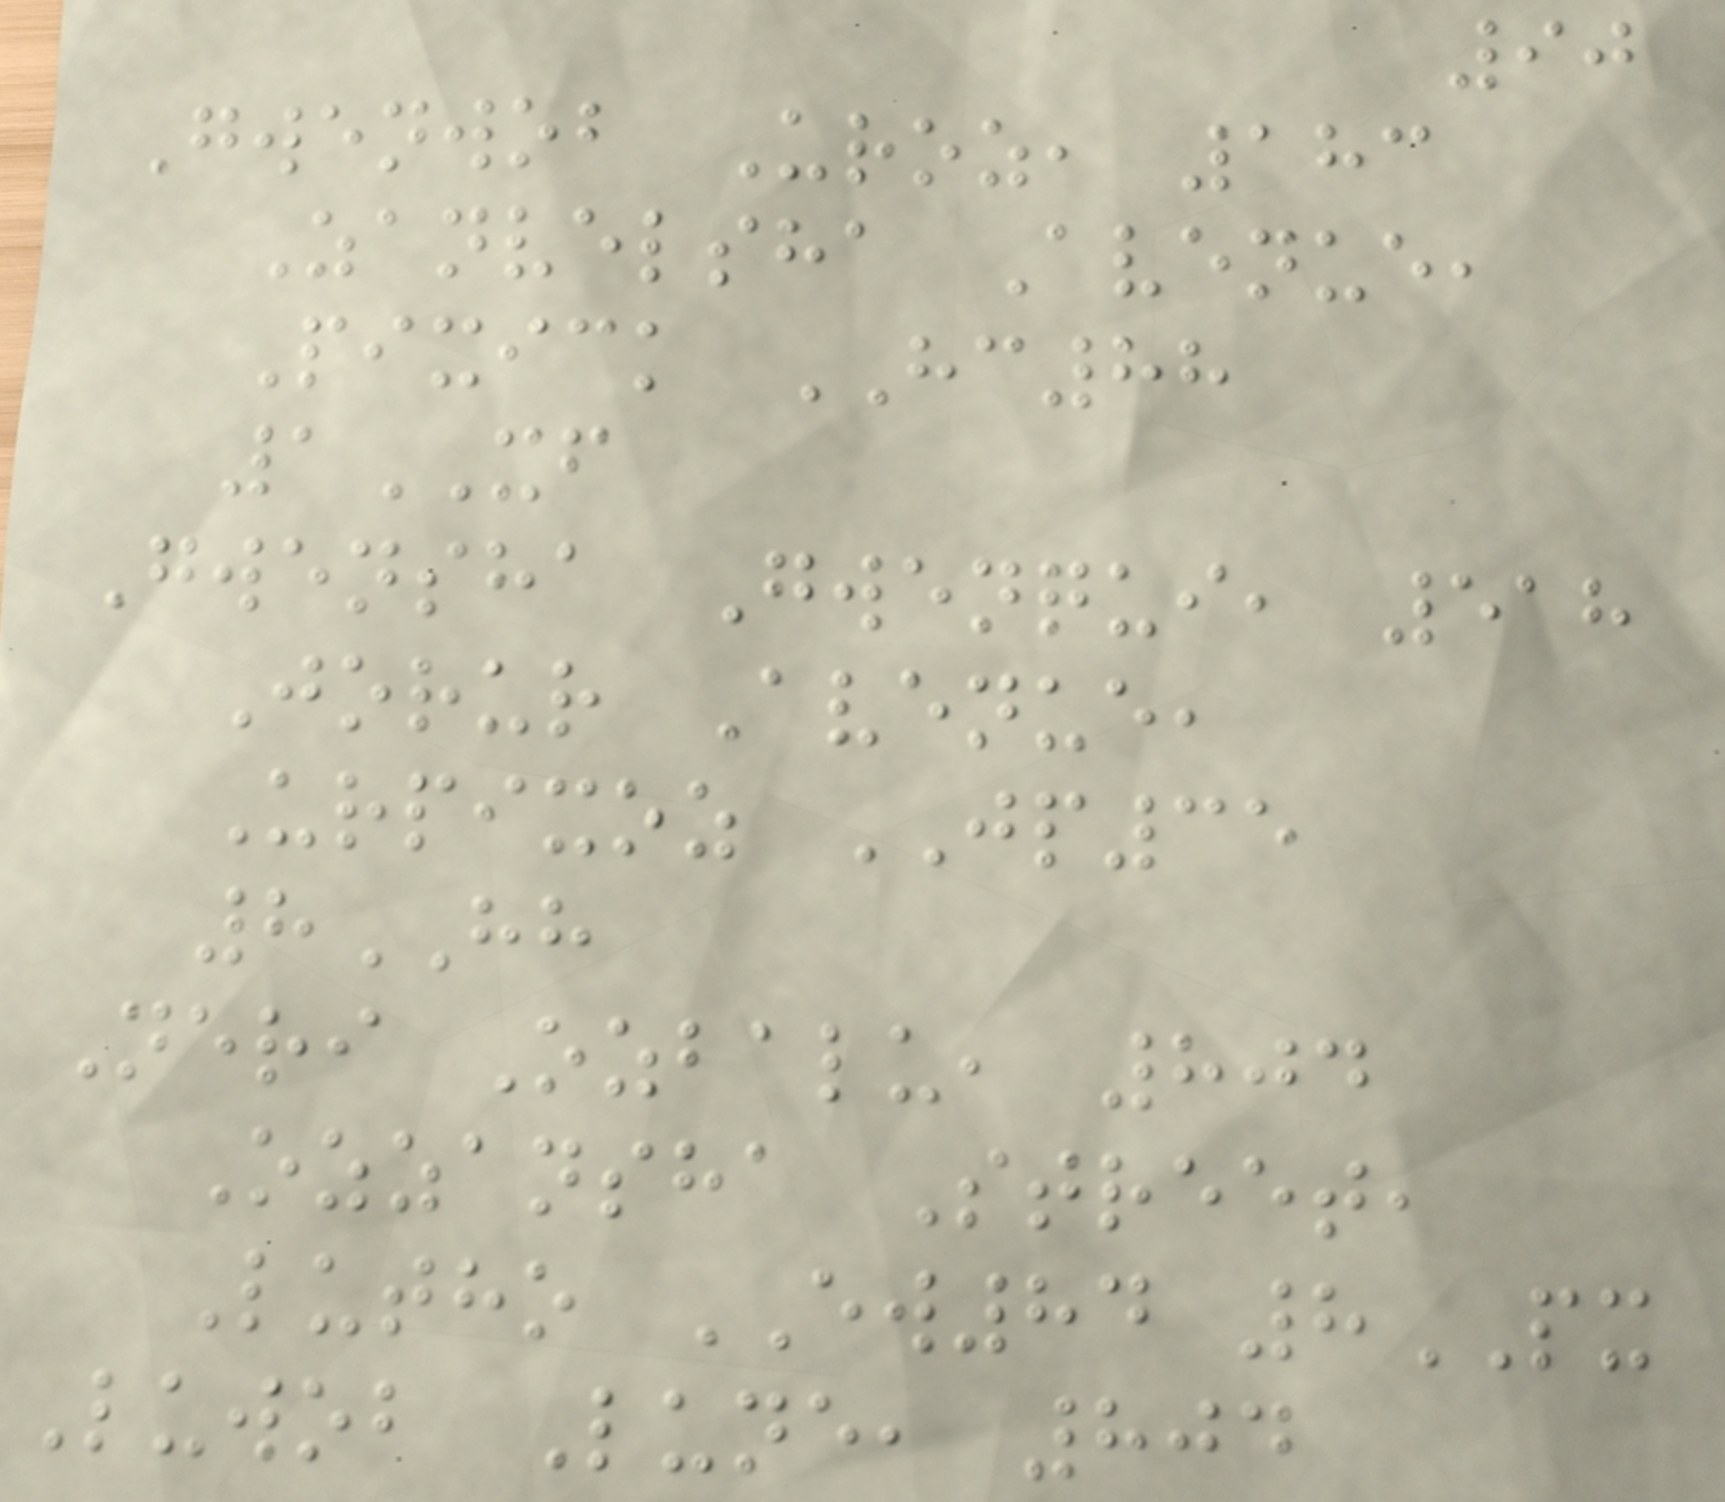90
Gwenwob Uroz, 183
Zanvelsha Avenue,
Pixick HC88
1XF
Gwensha Gwenqui, 518
Jorur Avenue,
Urpixoz JP35
8HH
Neri Ozbalu, 804
Ozzansha Street,
Lutho EW84 8PX
Luwob Lune, 804
